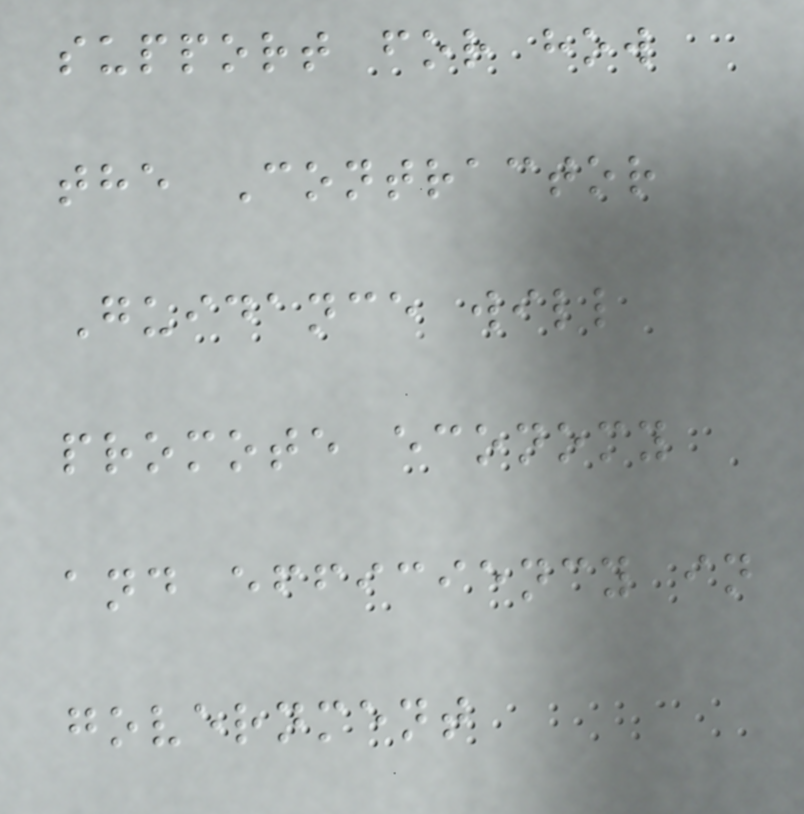support for how
the Contractor
Guidance will
promote economy
and efficiency in
government
